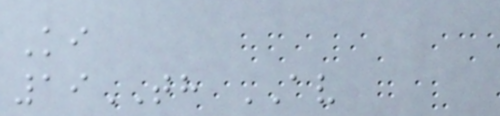Ki
19TH AV
